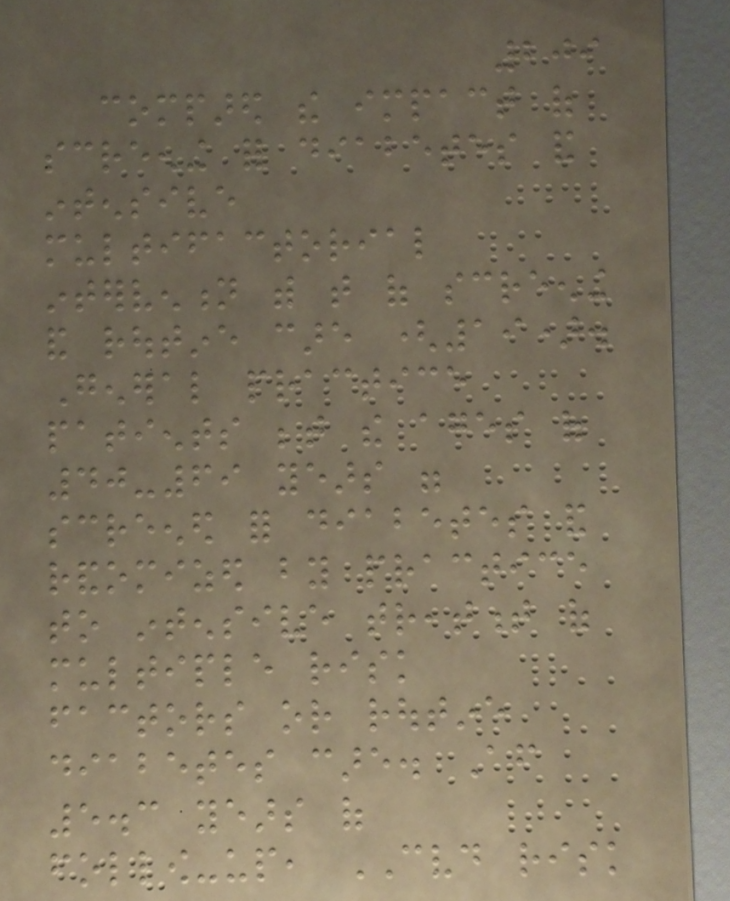209
compared the impact of
screening for diabetes and
intensive
multifactorial
intervention with that of screening
and routine care (19).
General practice
patients between the ages of
40-69 years were
screened for diabetes and
randomized by practice
to intensive treatment of
multiple risk
factors or routine
diabetes care. After
5.3 years of
follow-up, CVD risk
